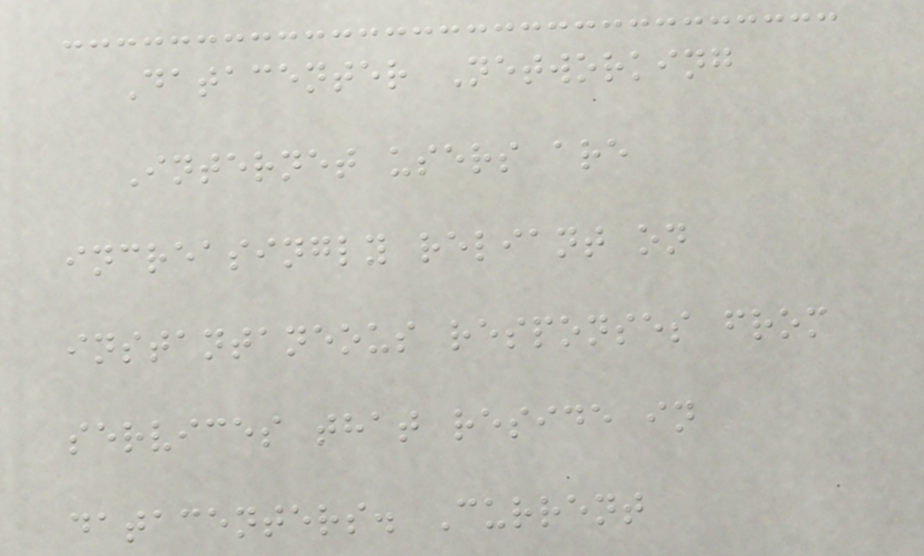Datacenter Networking
Internet users are
increasingly reliant on
instantaneous responses from
services that reside in
datacenters. Current
